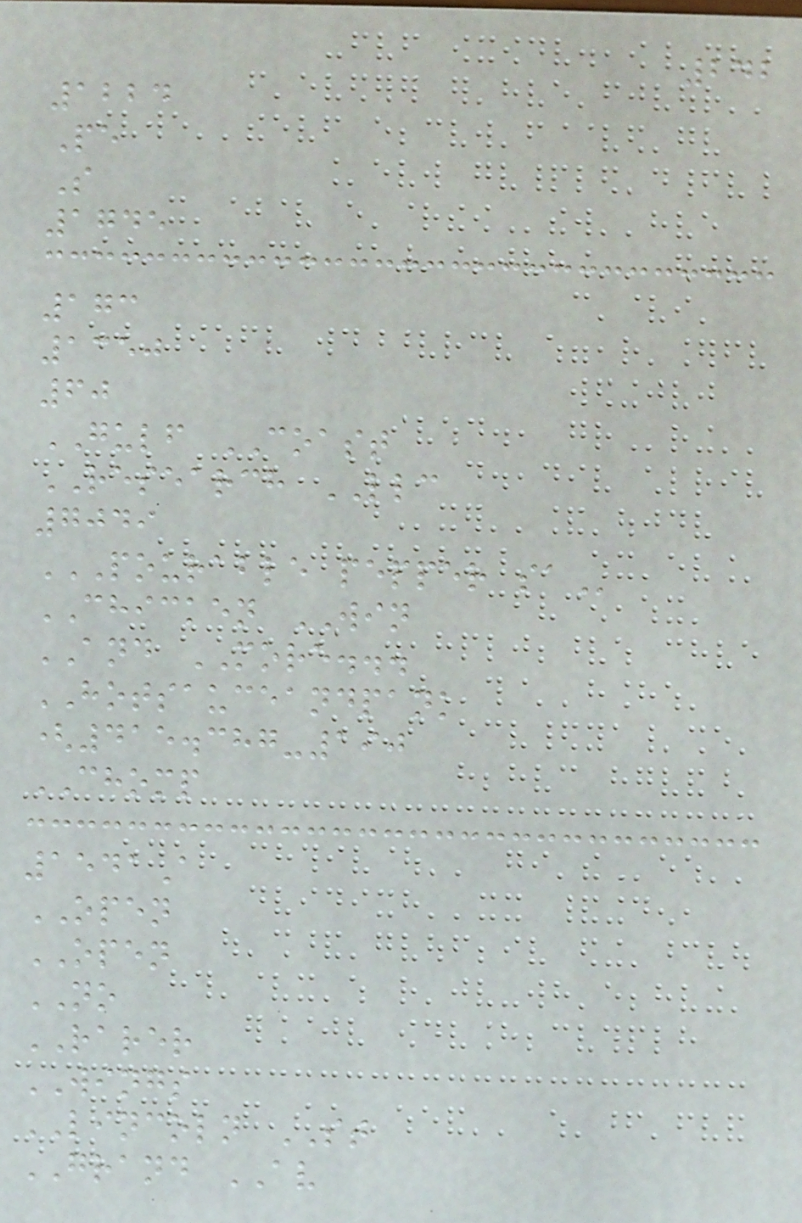242
1224
Pe
S
1745
173
1350
60
GULF COAST
RESEARCH LLC
7049
POURABLE PEPPER SA
CHICKEN WIN
AND MORE...
HOTSAUCEANDPANK
(415.387-190
CHOMP
1541A
OPEN
OPEN
NO
RARER
WINGS
LINCOLN ST
GRAND AV
